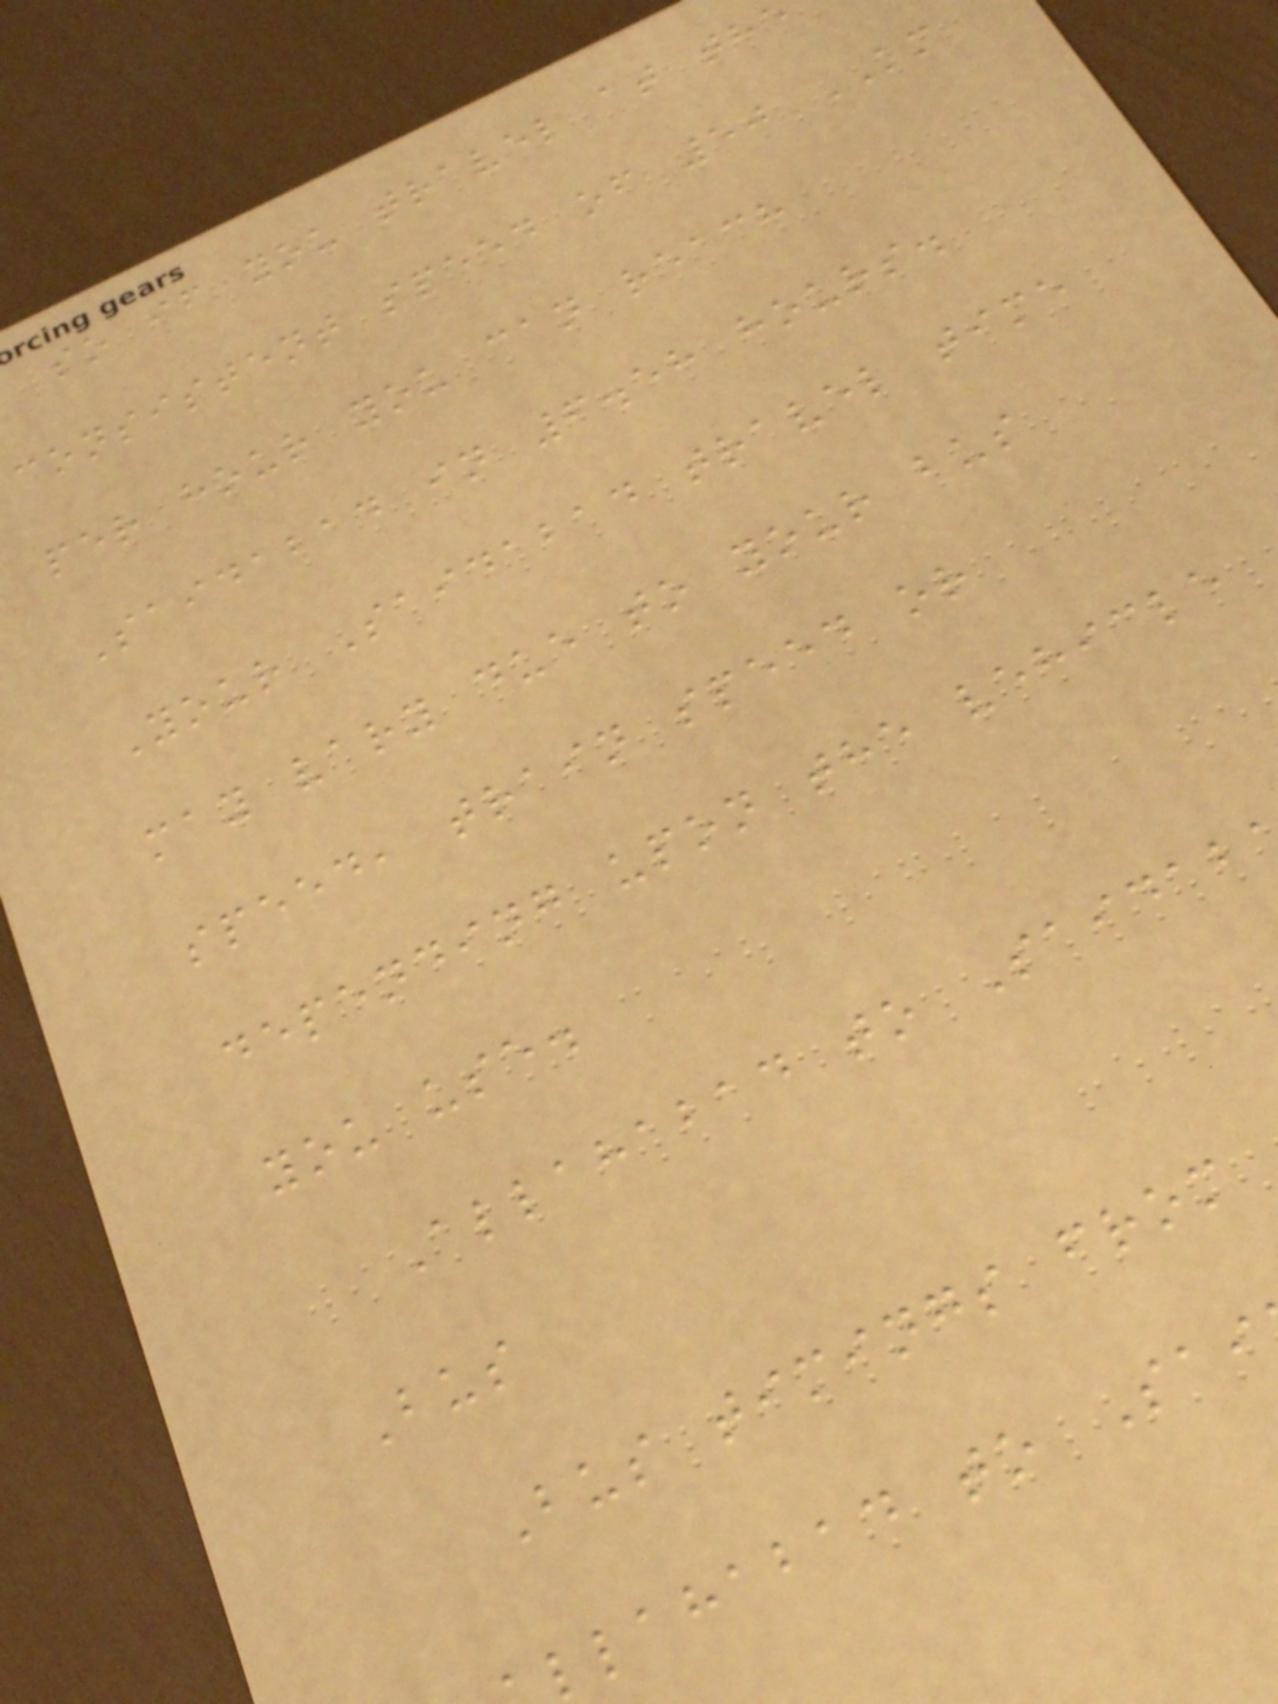so if you travel at the
consistent speed of 50 KM
per hour you can reach
Saidabad in 6.58 hours.
Your Saidabad travel time
may vary due to your bus
speed, train speed or
depending upon the vehicle
you use.
Allahabad to Saidab
Bus
Bus timings from
llahabad to Sai
